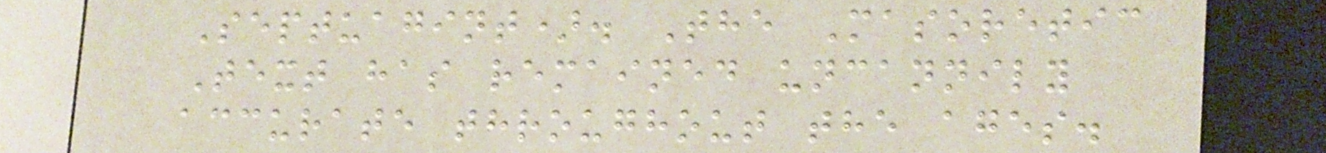Septuagint). The Masoretic
Text has remained uncannily
accurate throughout the ages.
